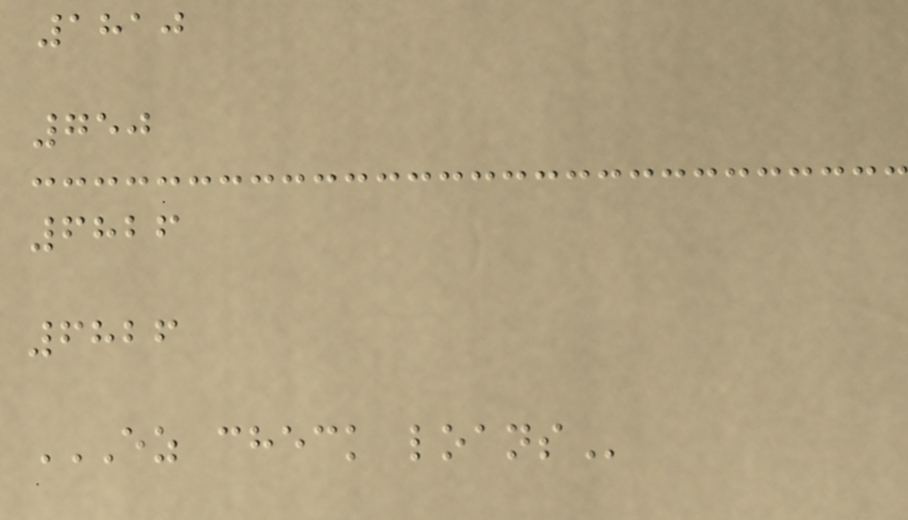1810
750
6826
6826
EZ CHECK LOANS
